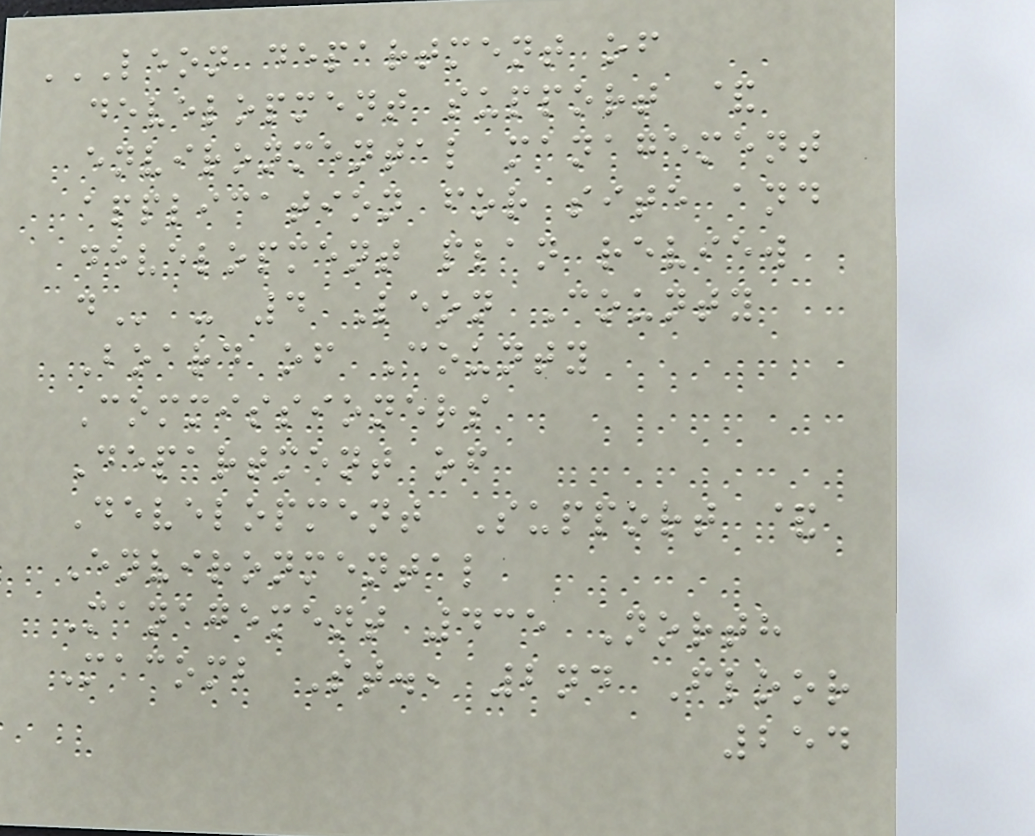LEON DEPARTMENT OF
DEVELOPMENT SUPPORT &
ENVIRONMENTAL MANAGEMENT
APPLICATION FOR SITE AND
DEVELOPMENT PLAN REVIEW
D - 4 Leon County
Board of County
Commissioners
Department of
Development Support &
Environmental
Management 435 North
Macomb St., 2nd Floor
254
